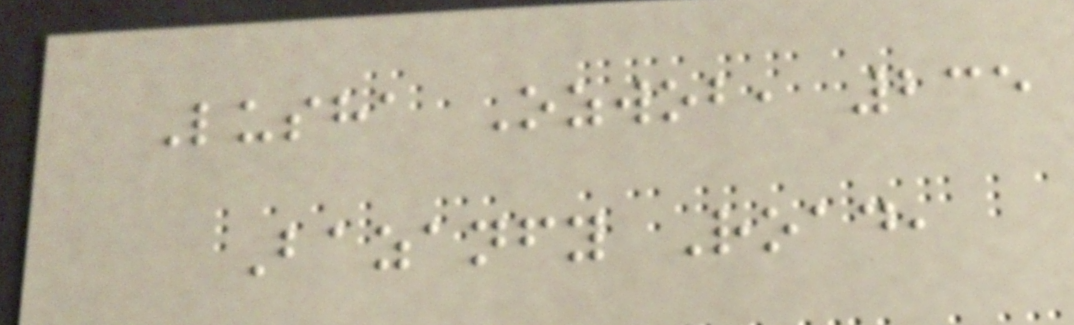Lusha Ozwob, 235
Bazanfy Road,
